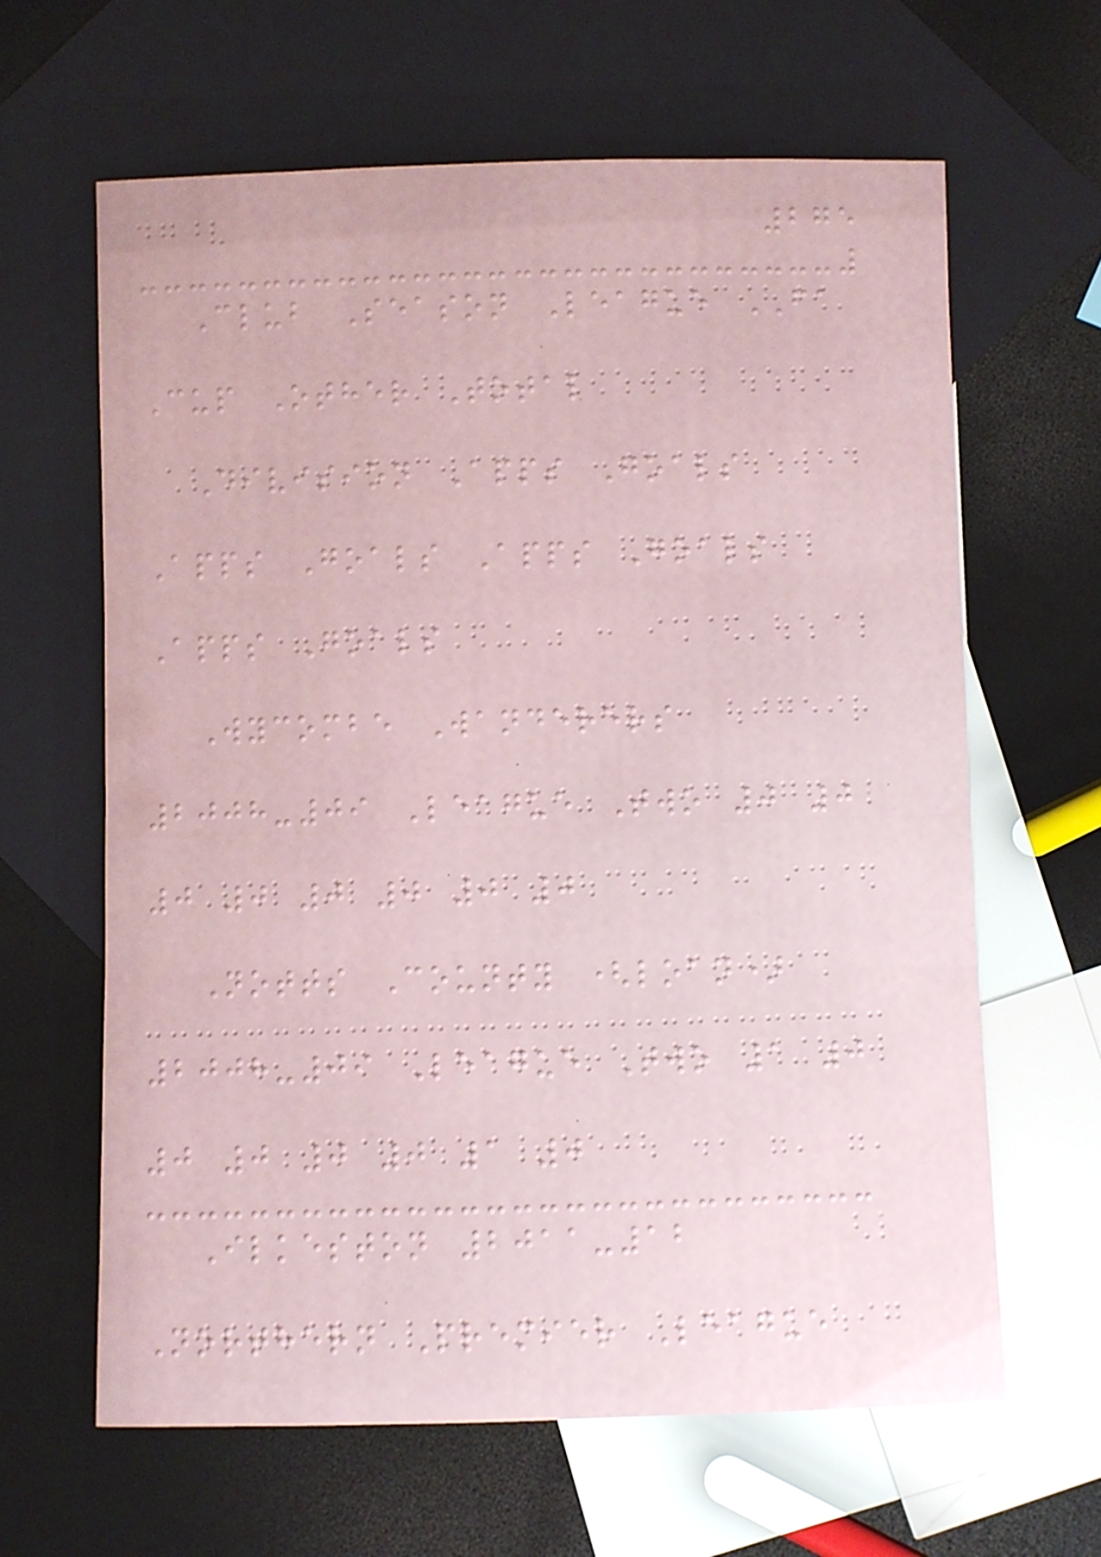275
Club Season League FA
Cup Other Total
Division Apps Goals
Apps Goals Apps Goals
Apps Goals
Wycombe Wanderers
2008-09 League Two 0 0
0 0 0 0 0 0
Notts County (loan)
2008-09 League Two 1 0
0 0 0 0 1 0
Ilkeston 2011-12
Northern Premier League
